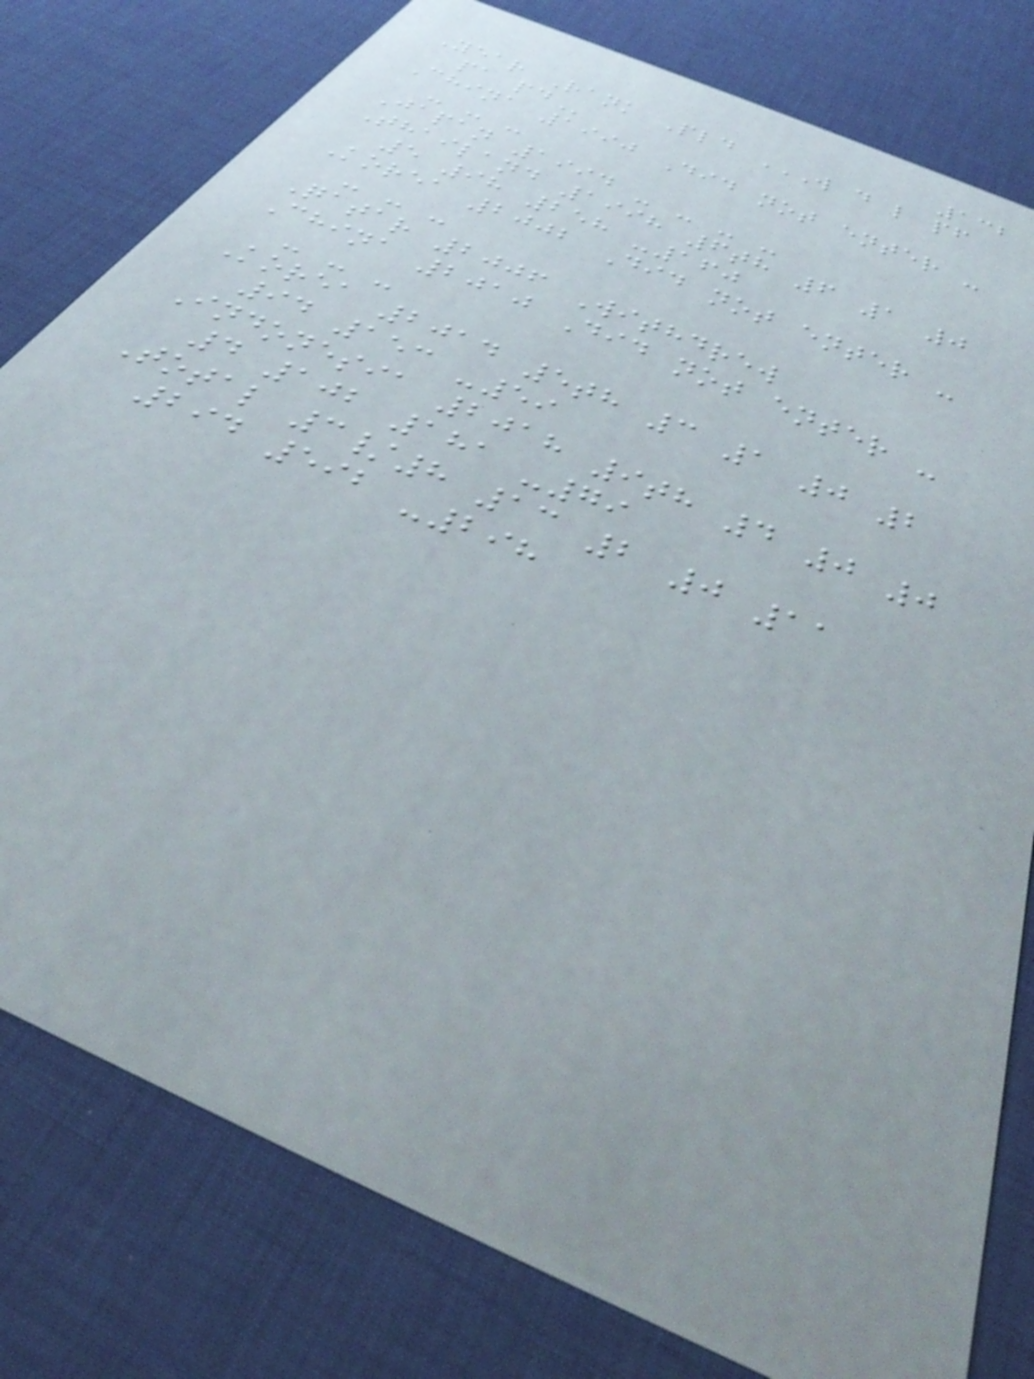132
Year Rank Pld W D L PF
PA PD
China 1990 Did not enter -
- - -
Japan 1994 - - - -
Thailand 1998 6th 6 1 0
5 98 258 -160
Korea 2002 Did not enter -
- - -
Qatar 2006 Withdrew
China 2010 Did not enter -
- - -
Korea 2014 5th 3 1 0 2
94 153 -59
Indonesia 2018 9th 4 0 0
4 102 181 -79
Total 3/8 13 2 0 11
294 592 -298
